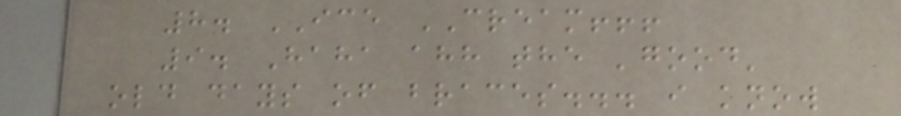8. ICE CREAM!!!
9. Haha ahh the 'good'
old days of braces... i know
